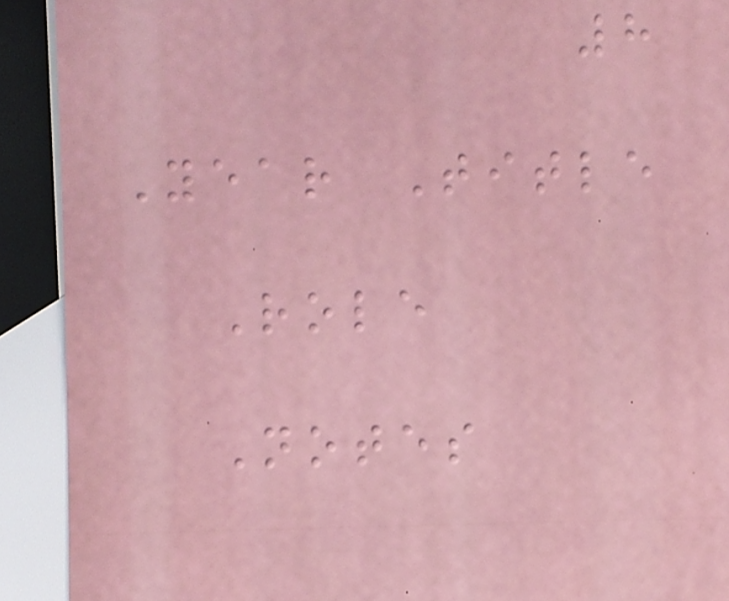8
Year Title
Role
Notes
